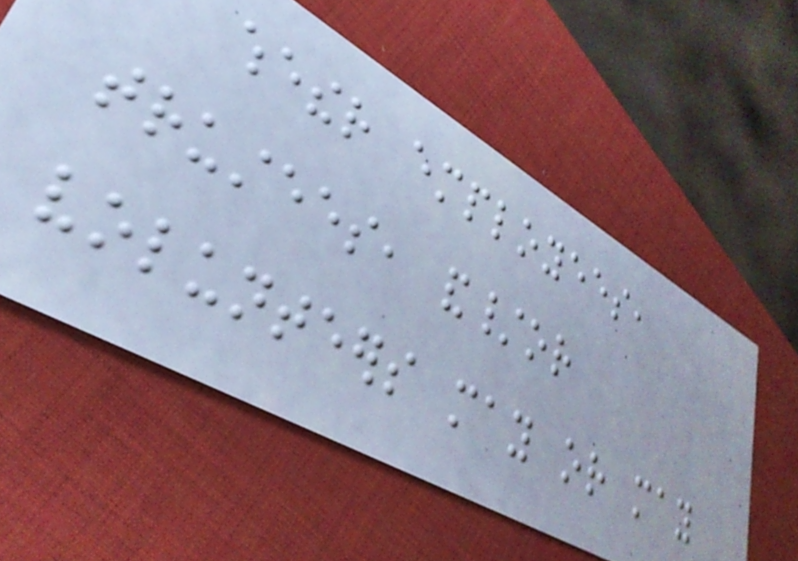whether employees,
trustees, and/or
volunteers may or may
